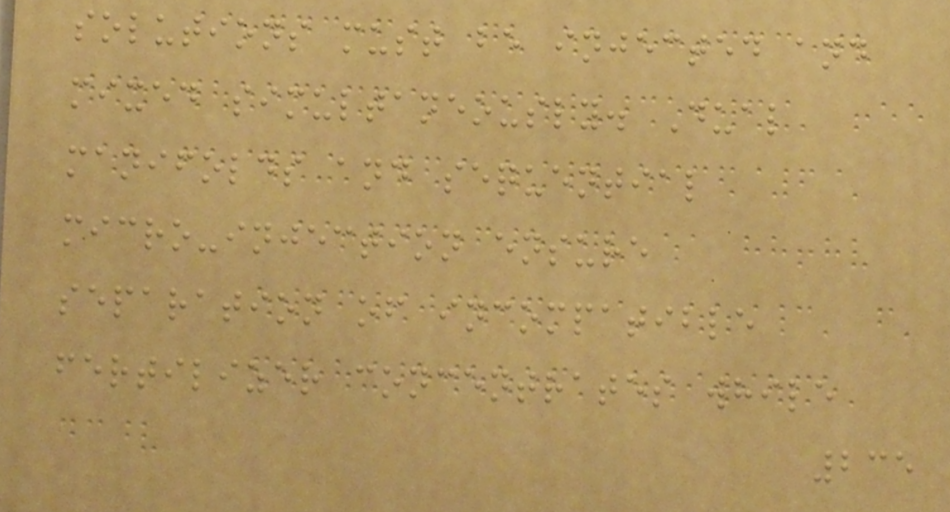solutions must be injected and
mixed simultaneously. Dual
manifolds and sequential
micro-injection ensure
separation of incompatible
fertilizer concentrates while
235
